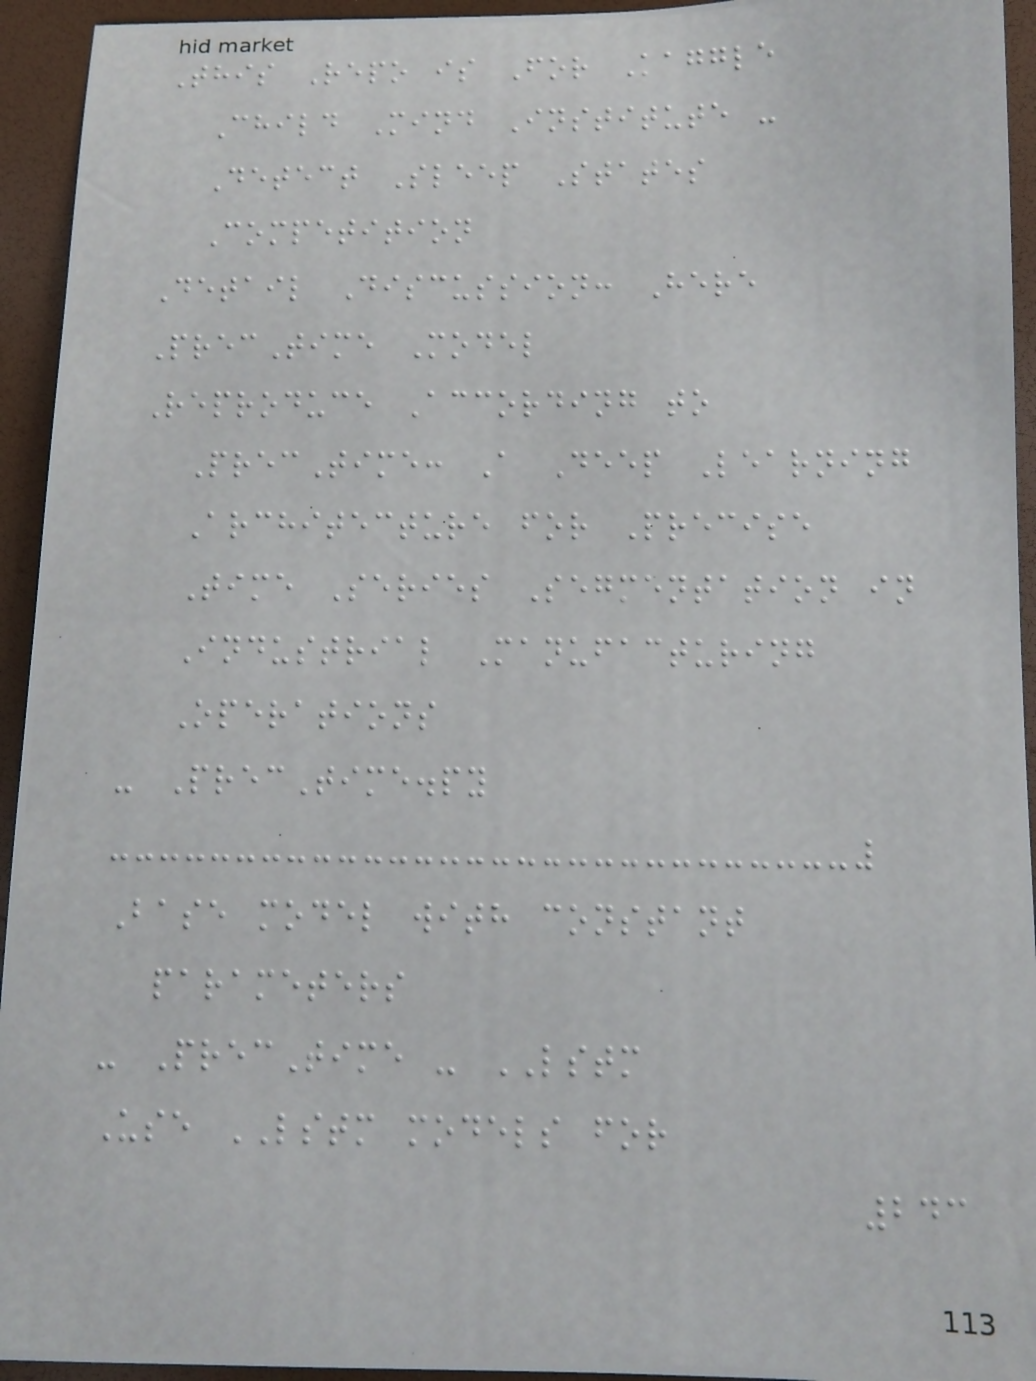This Repo is For Kaggle
Child Mind Institute -
Detect Sleep States
Competition
Detail Discussion: Here
PrecTime Model
Reproduce According to
PrecTime: A Deep Learning
Architecture for Precise
Time Series Segmentation in
Industrial Manufacturing
Operations
- PrecTime.py
Base model with constant
parameters
- PrecTime - LSTM
Use LSTM models for
243
